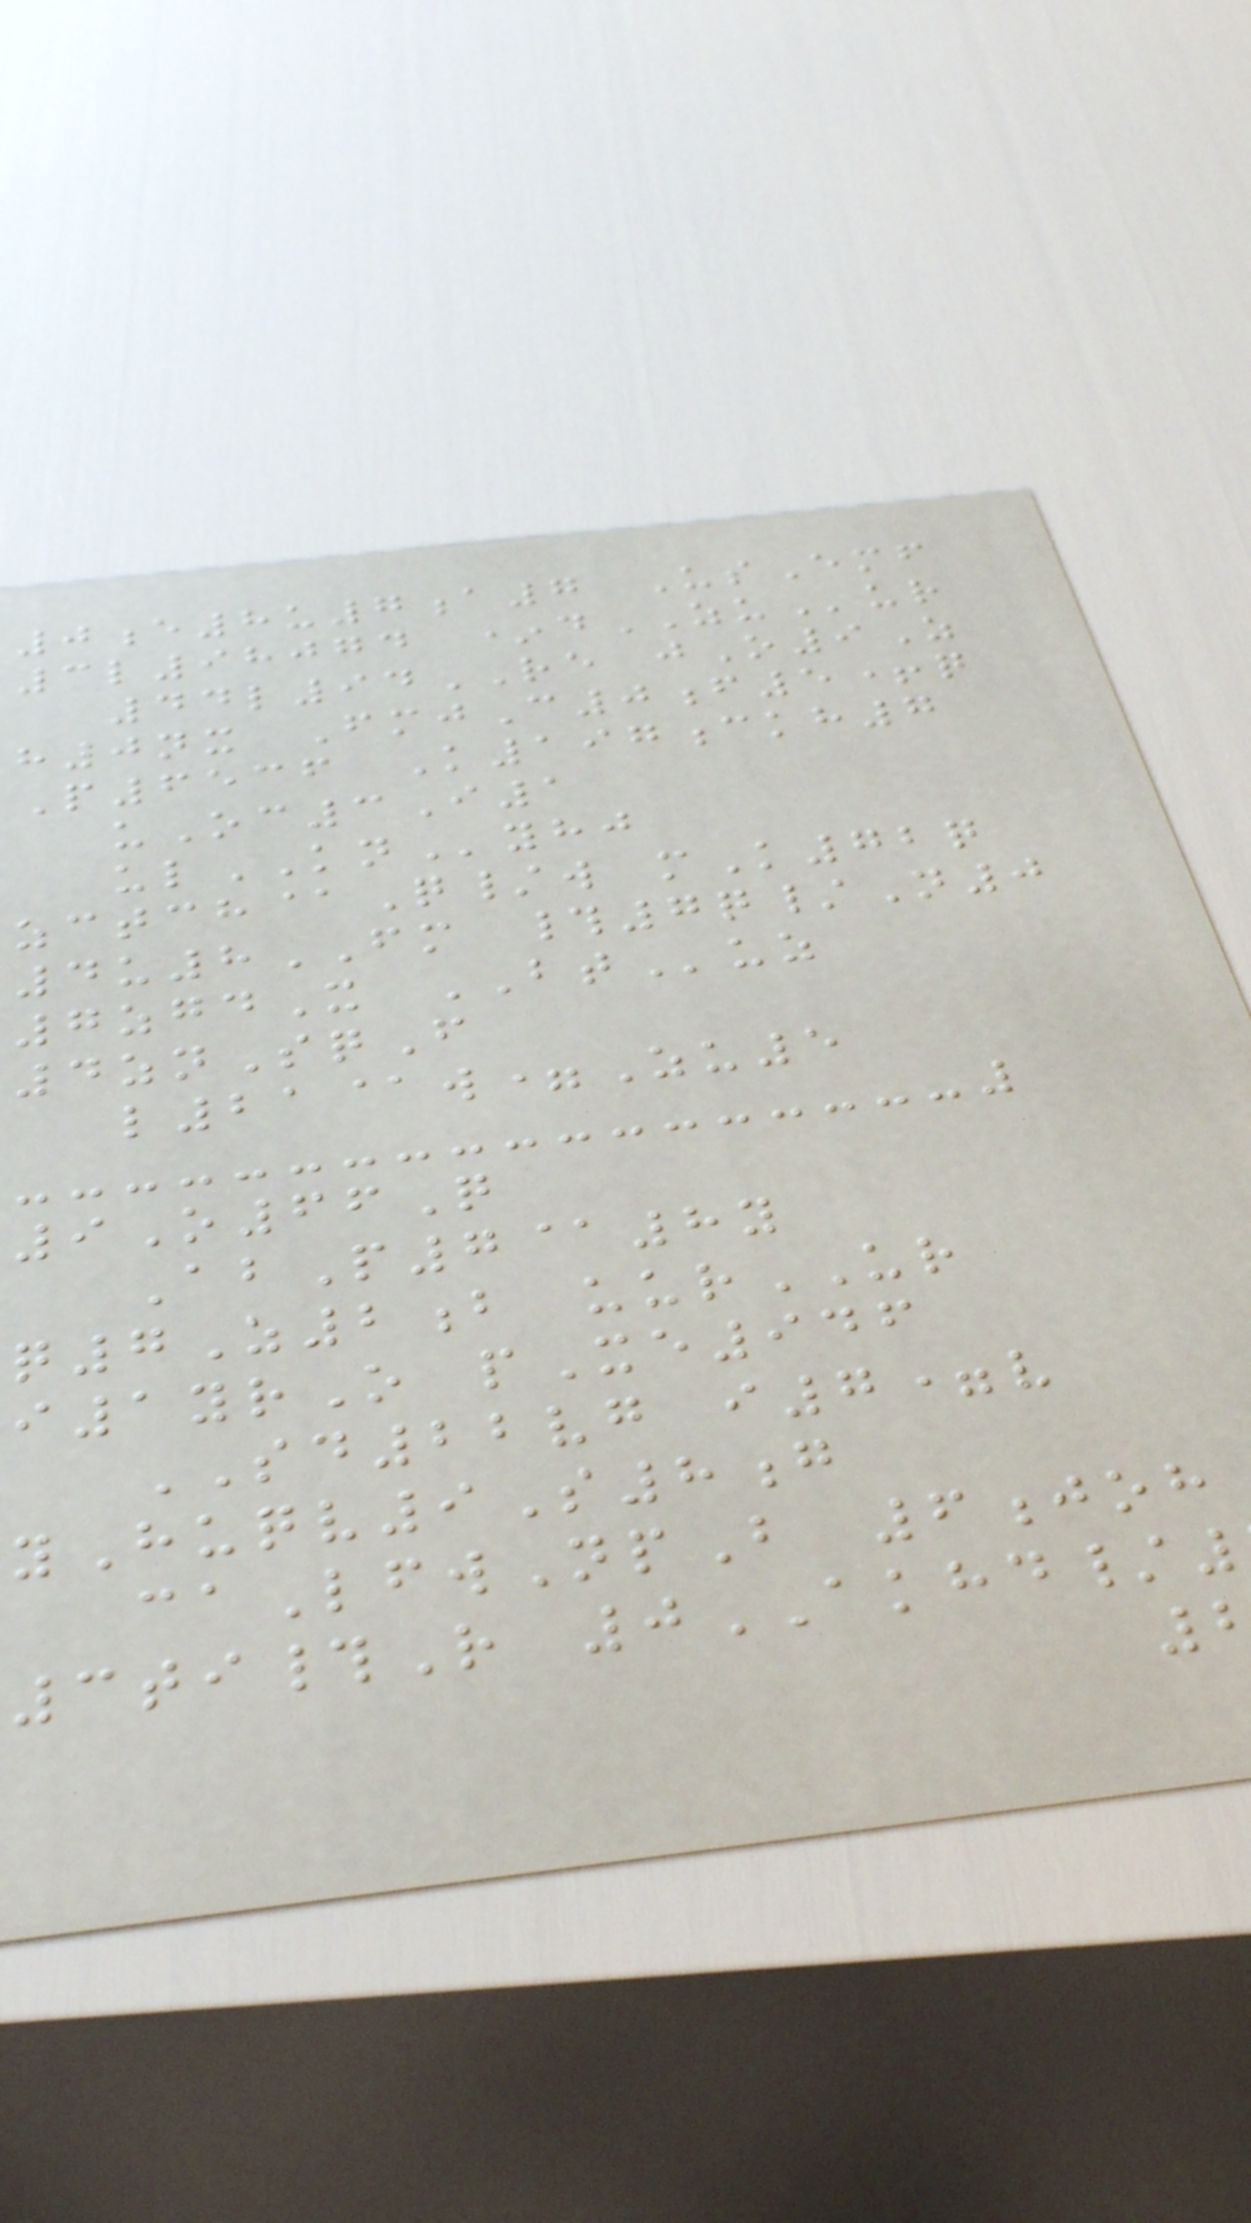0e8u7a7 UsEmf
3l98074 *dZUur
44l94RE jO9Z
h0nx FmjC0f5+q
P6536 K197ckh7
uOc3I1
ulKNyhj
zctch@Q/w mK72q
4u8FM #7q/N0
7zgdX BTuz
4znSqF
l21@w=Zu5
9O66Q
AbP7@8y
q7Z2b uurUR
i1yrO pXe946
SD22vg i7=v
yHuqv9S8g
caLfwNpB 6joh
3ti#R 0AKHD/
